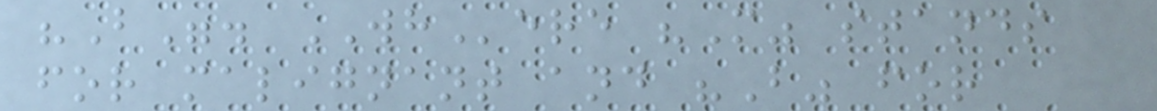"B". WHere "M" stands
for malignant and "B" for
